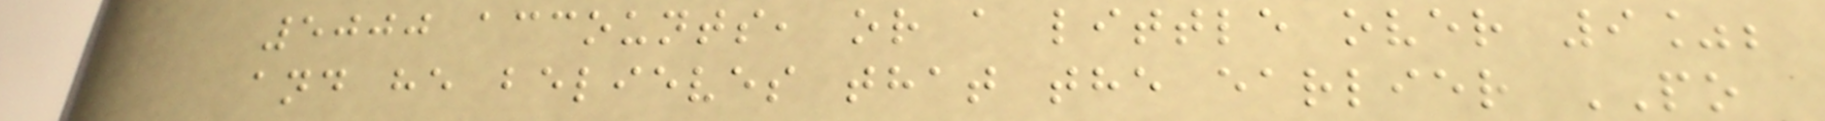5000 accounts, or a little over 9%;
and he believes that the earlier PO
